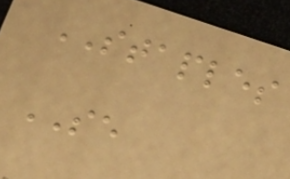STAPLES
SE
